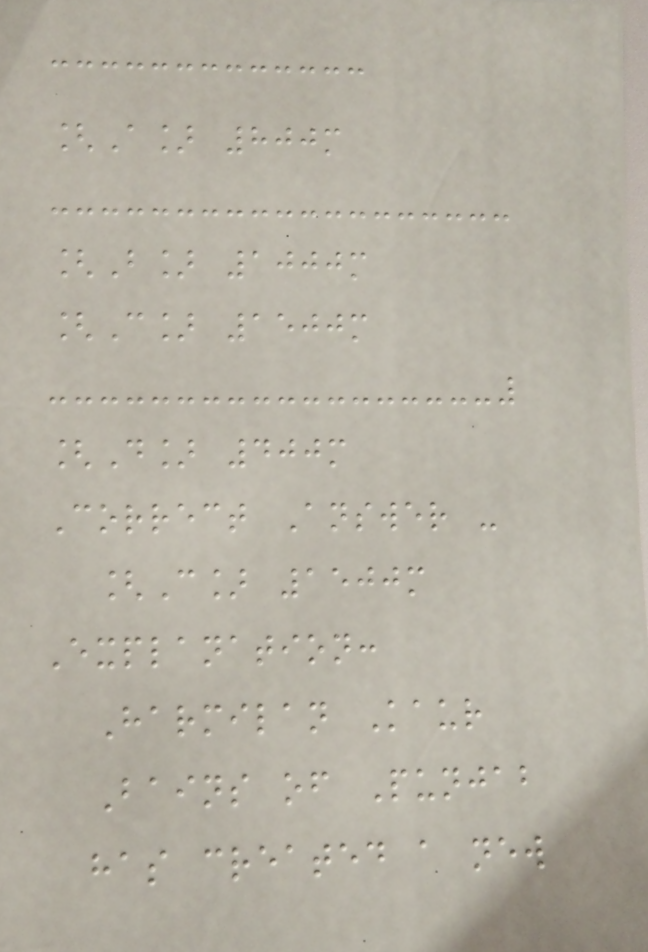[A] 800m
[B] 1000m
[C] 1500m
[D] 400m
Correct Answer -
[C] 1500m
Explanation:
Harmilan Kaur
Bains of Punjab
has created a new
